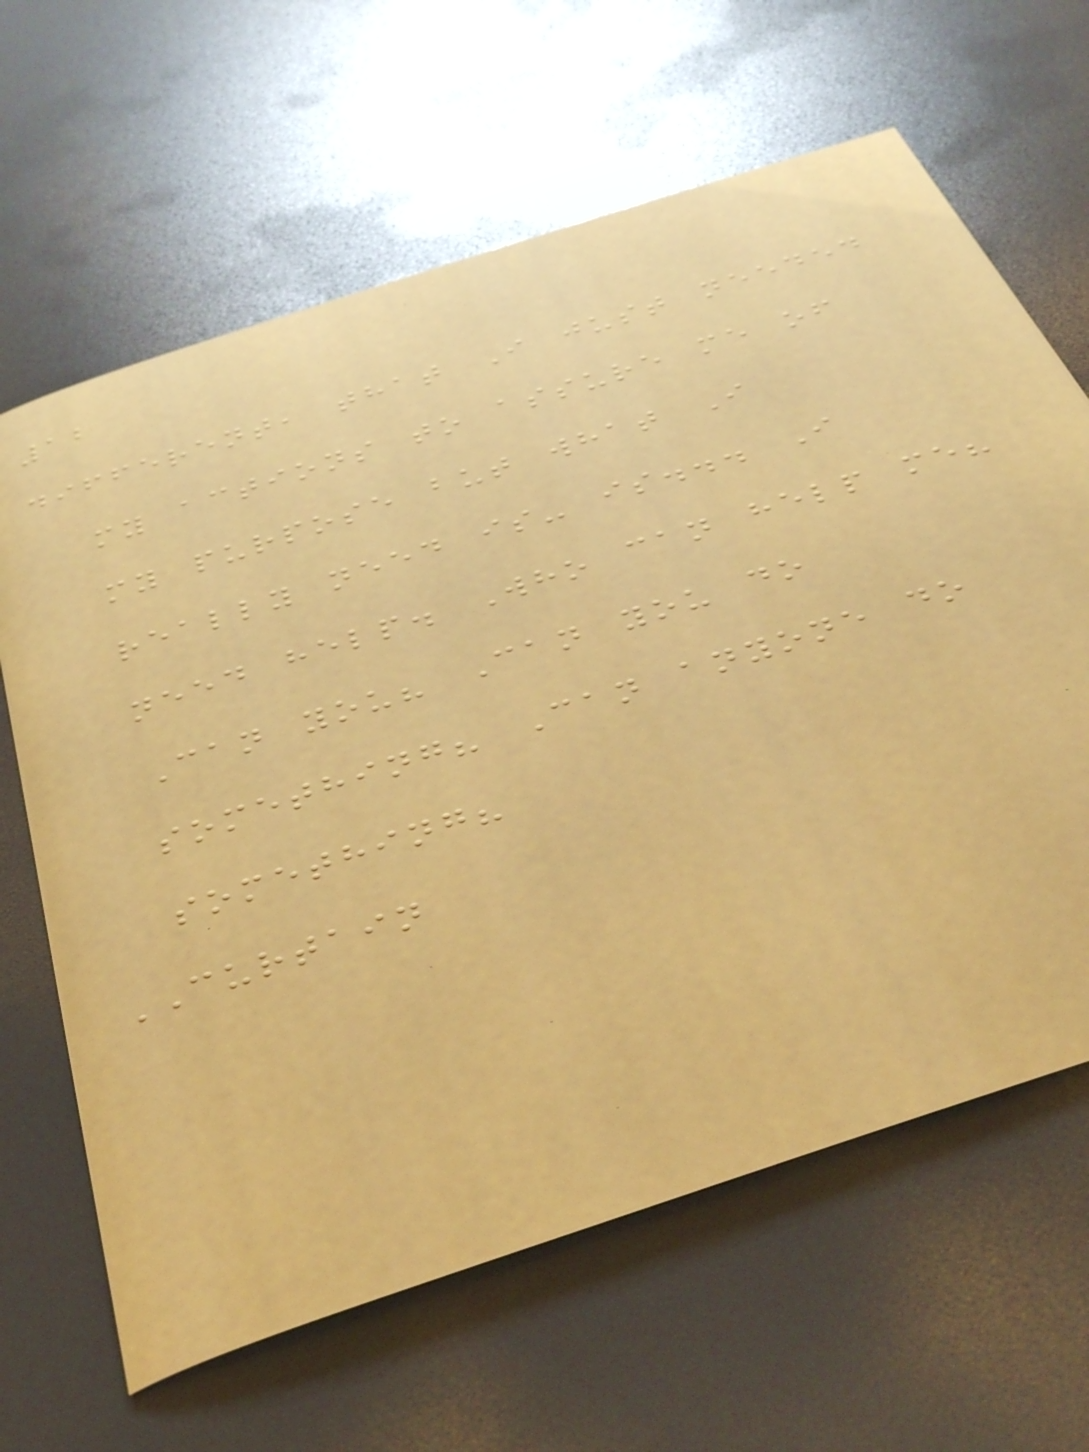12
different, that I just needed
my actions to assure me of
my purpose but what I
really need is- is... I
need help. Who can help me?
Can you? Can you do
something? Can anyone do
something?
CURTAIN
